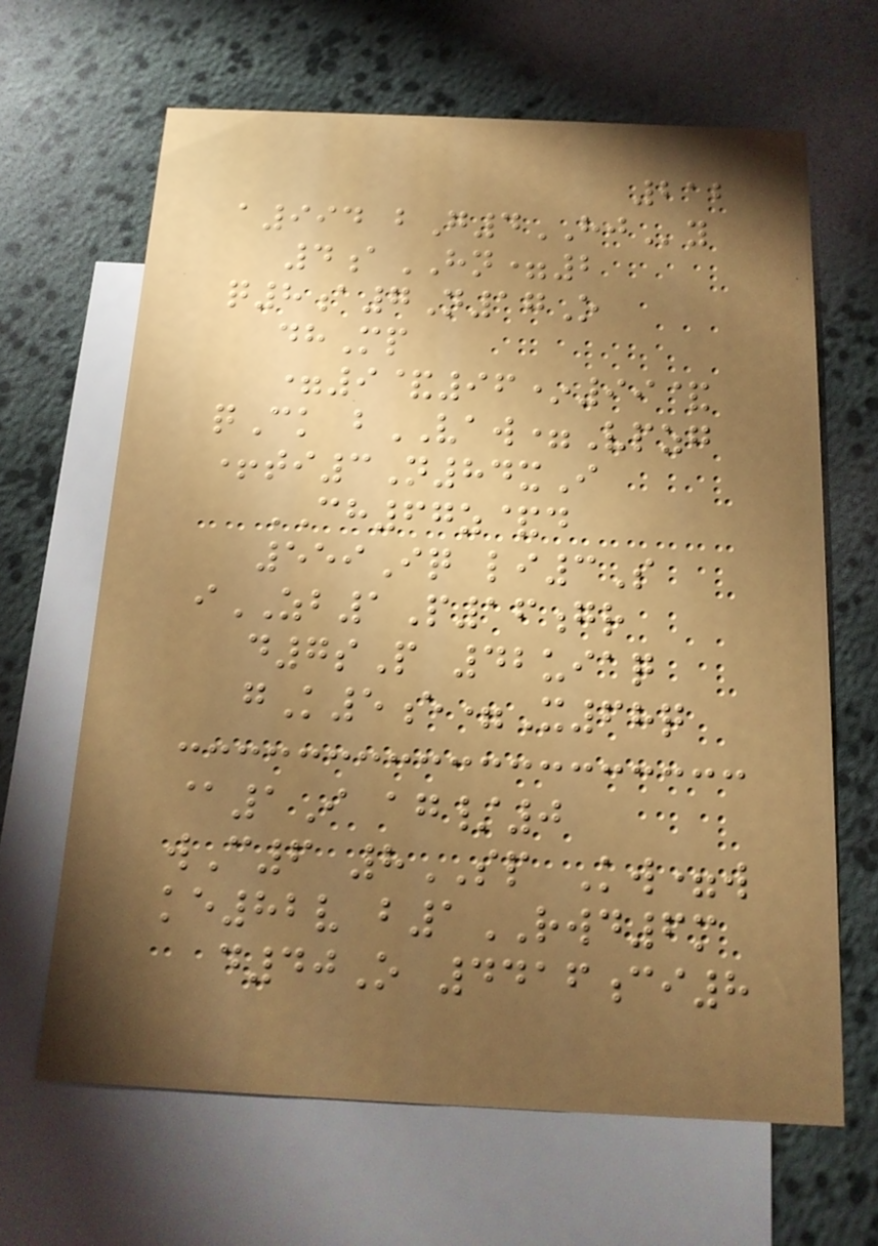212
a994 bG4HJy
4aHN=2
q8a7N17O
dhMp
=9&96*99&
qCk bVAW=Vpzg
+ti3N84xI
CH67z&d
559Iq li3S
iZB1P16gr
d7sP 42uiaq
gK5e=X68q
@1I ag/0
wC6 8SP Kw=w
ke82v b1RWD6m
d40O 4416ci8
